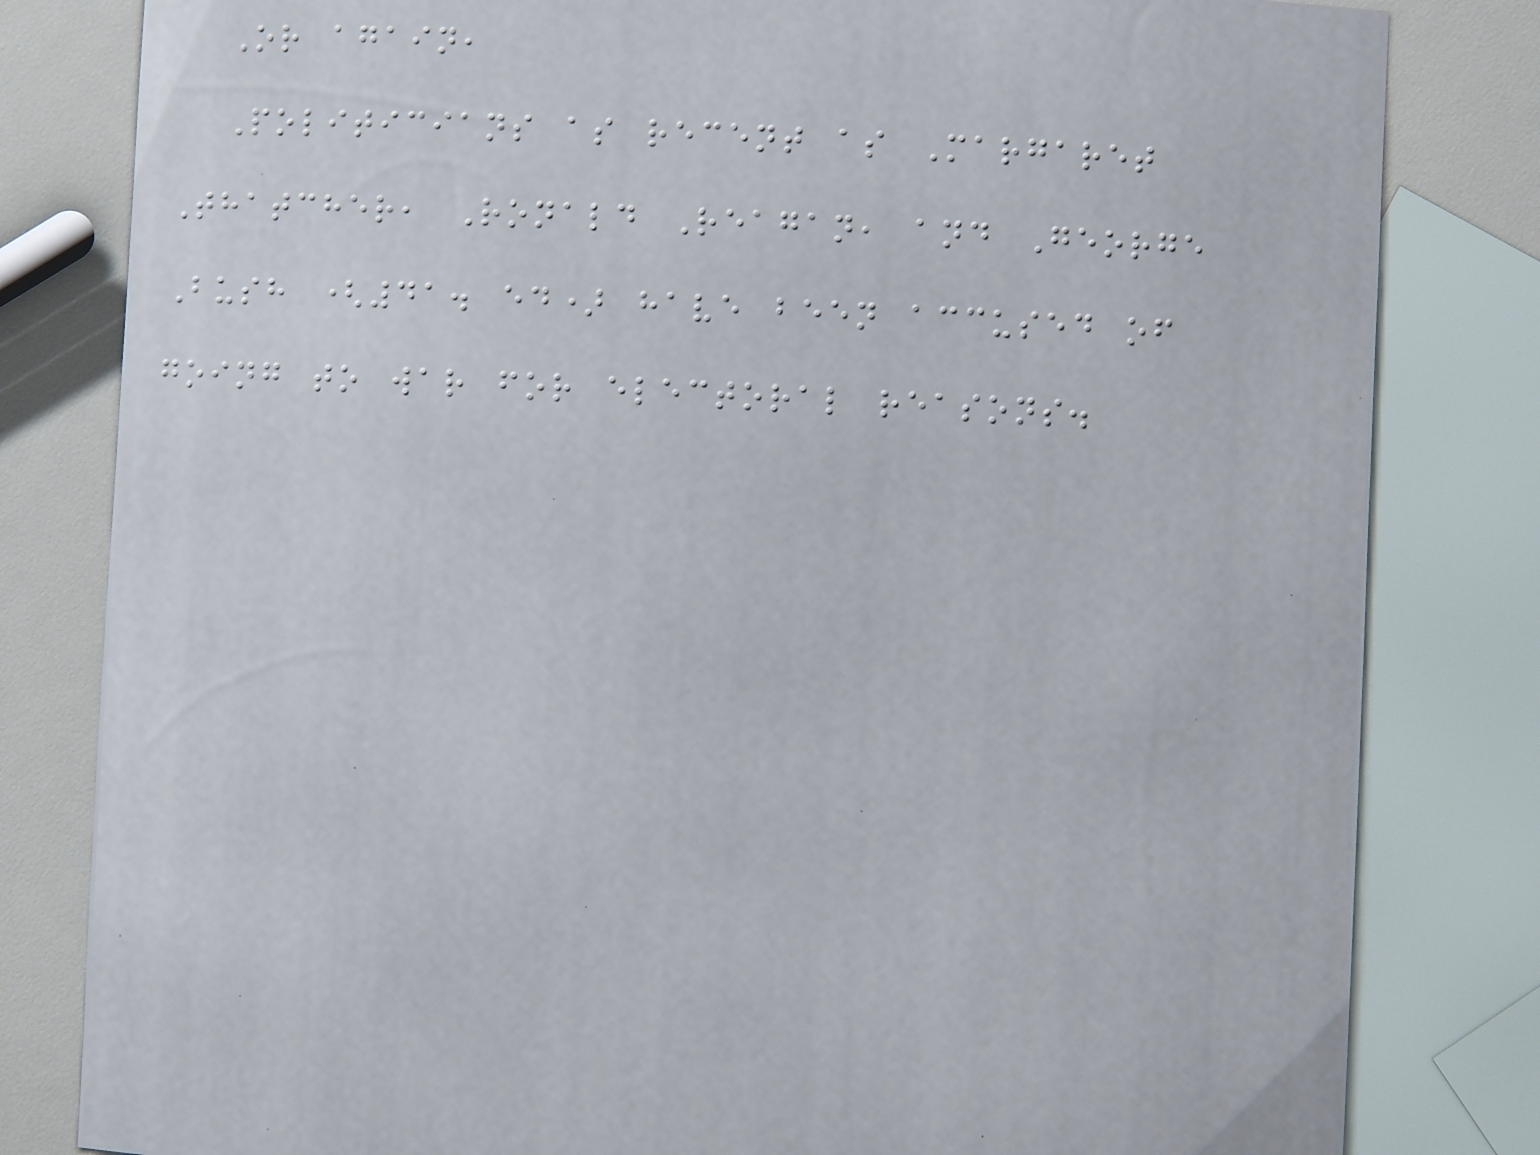Or again,
Politicians as recent as Margaret
Thatcher, Ronald Reagan, and George
Bush (41. ed) have been accused of
going to war for electoral reasons.
